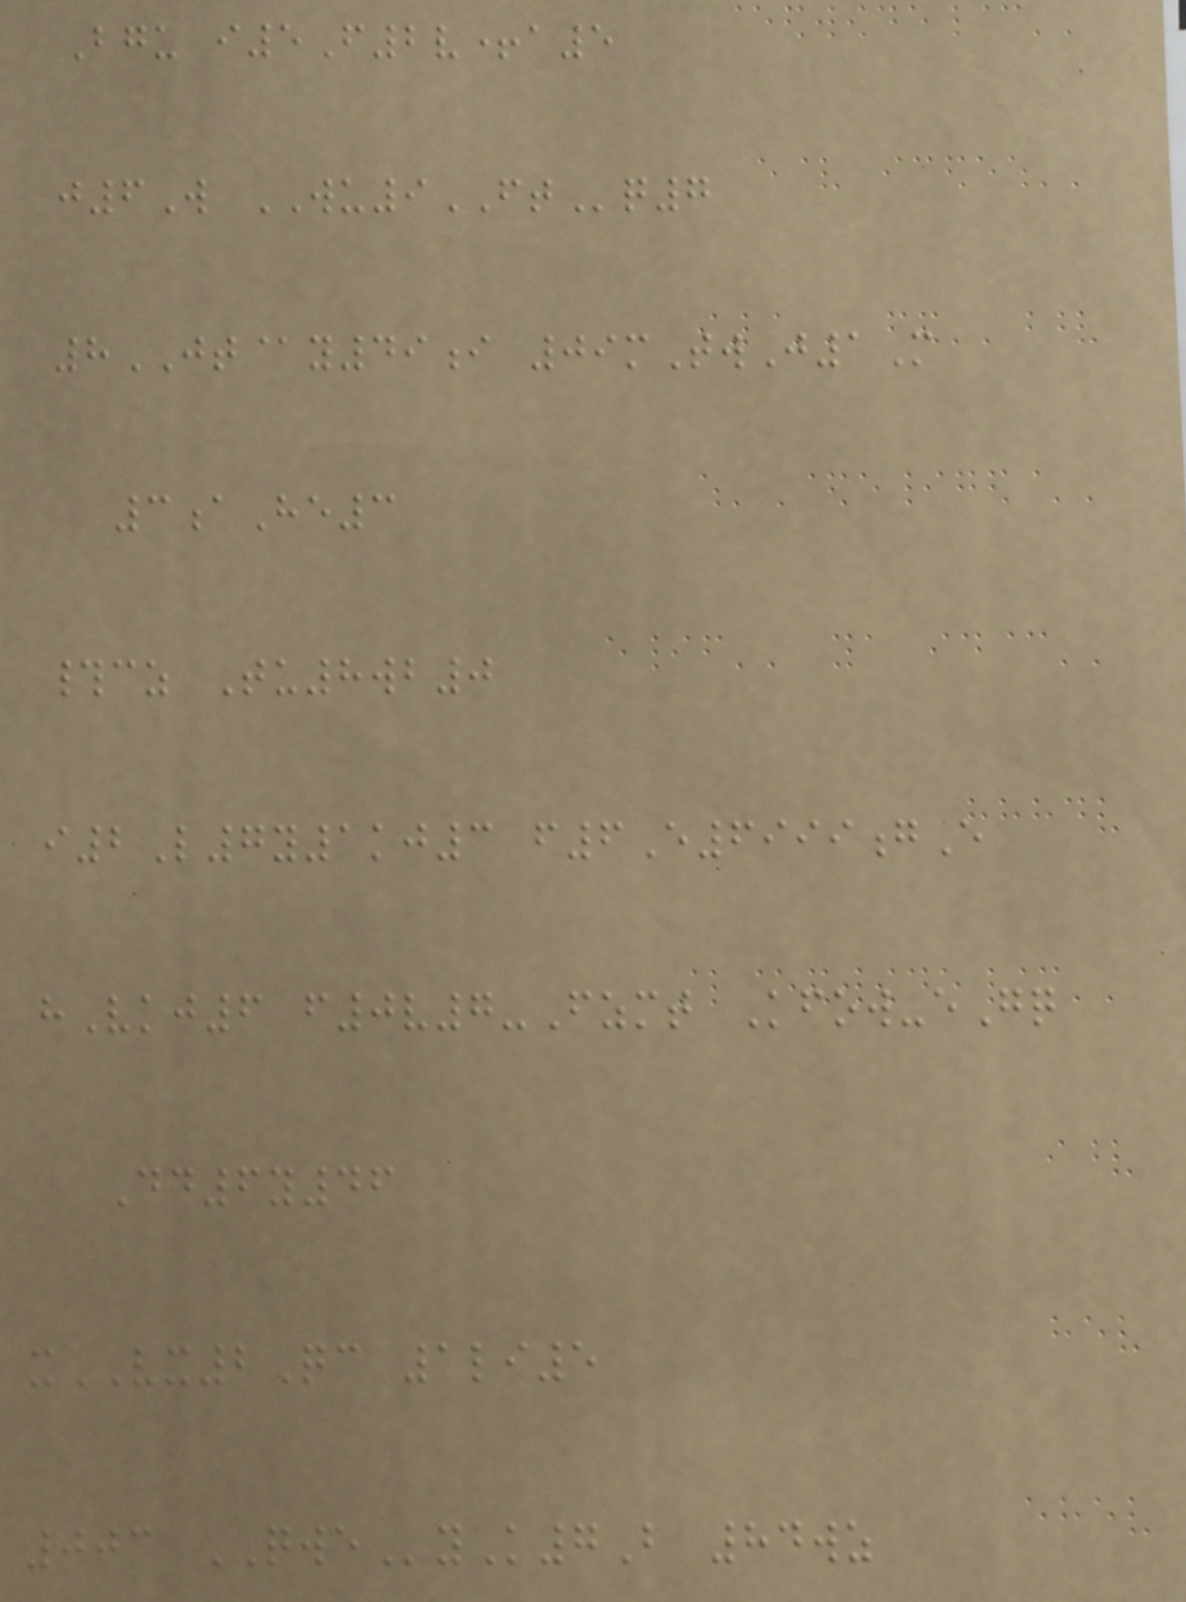Bgu i5F2v+a5
j6W WU9FTq7
8JT@y49i 09mTwJ1M
3aHe3
#cz Tu8wb0
i2L7y1kj3 f6E6999gE
hVkj6 f0v7-Fzmt Kfow-eGq
Dd6y46
xVX2Qc 1li5
003 QWEyK7B 84wz
